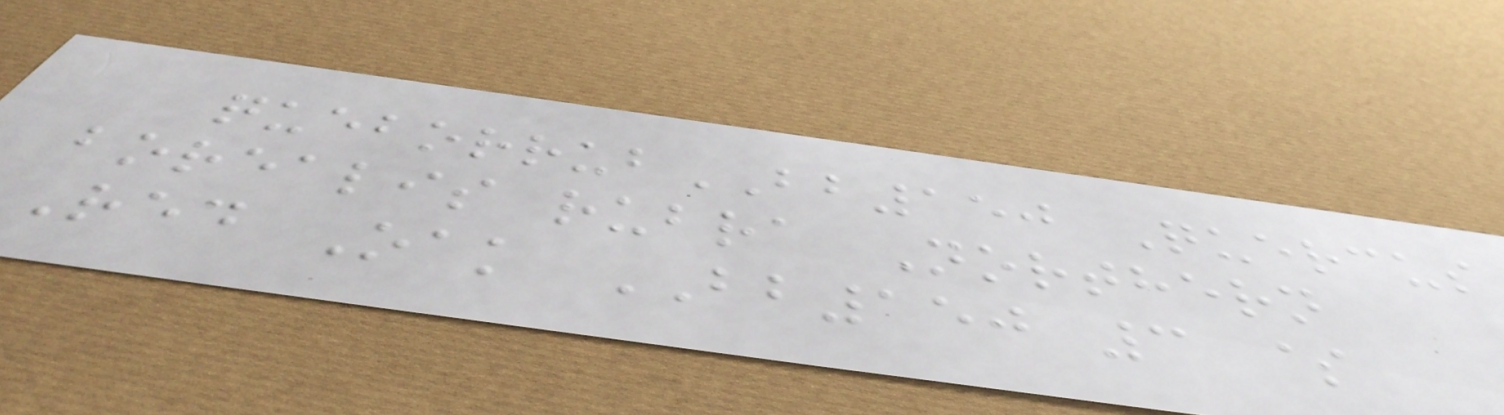queborrubBB150 Quercus
borealis rubra Northern
Red Oak BB150 3 $
